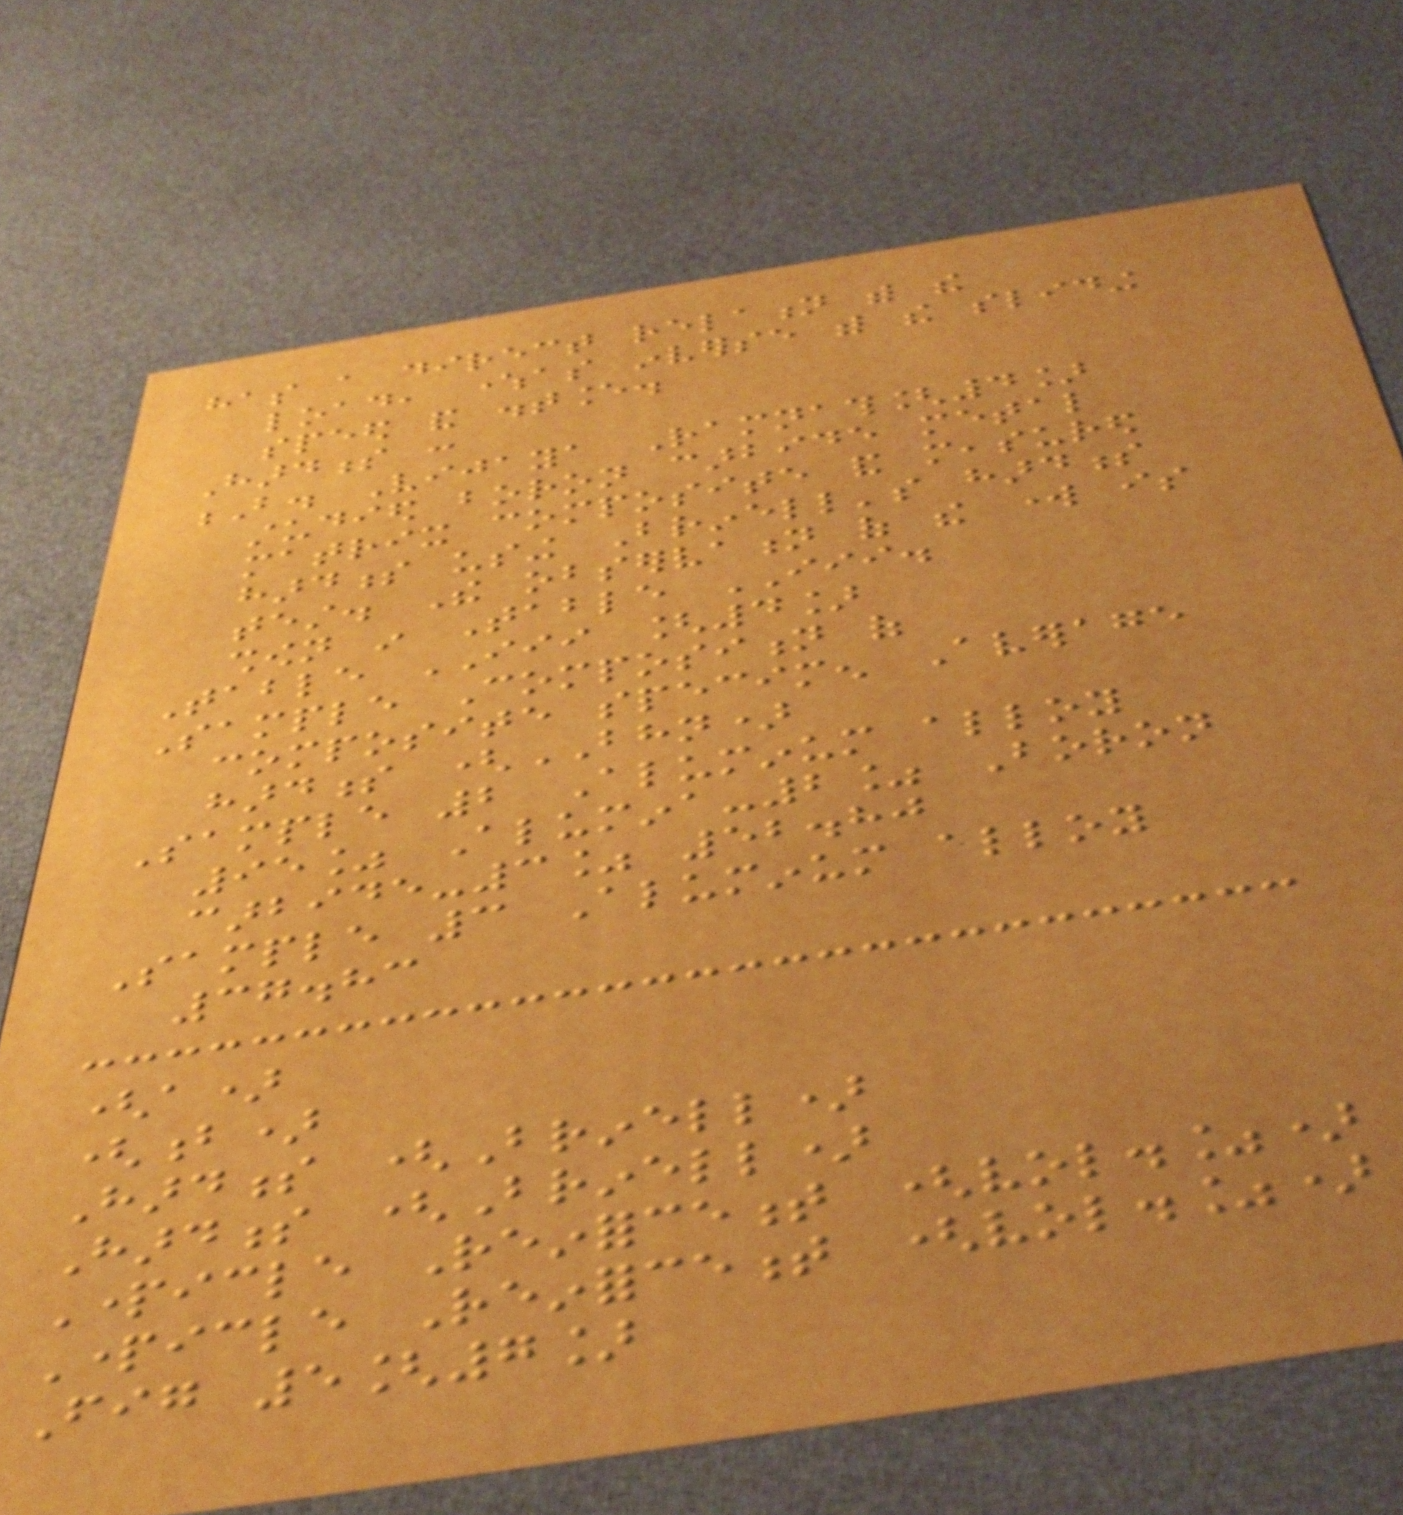has a direct relation with the
load, whereas inverse with the sliding
speed and distance.
Hardness :
B. Vijaya Ramnath[4]
studied boron carbide metal
matrix composite and measured
hardness using Brinell's hardness
test. The observation of the work is
shown in Table III.
Table III [4]
Sample Composition of
composite specimen Average
hardness (BHN)
Sample 2 Aluminum alloy
95% Alumina-2% Boron
carbide-3% 52.80
Sample 3 Aluminum alloy
37.83
(a)
(b)
Hardness (Brinell)
Hardness (Brinell)
Particle Reinforcement (vol.%)
Particle Reinforcement (vol.%)
Fig 5[7]
